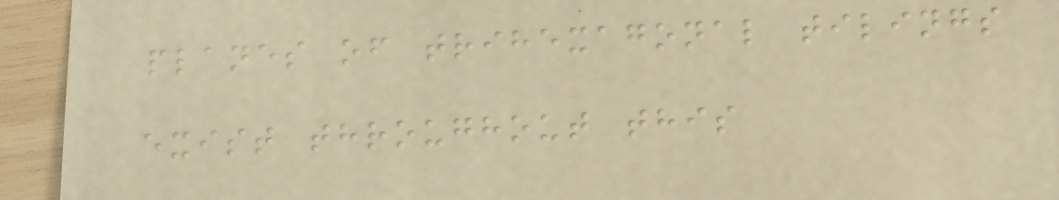planes of trihexagonal tilings
exist throughout this
